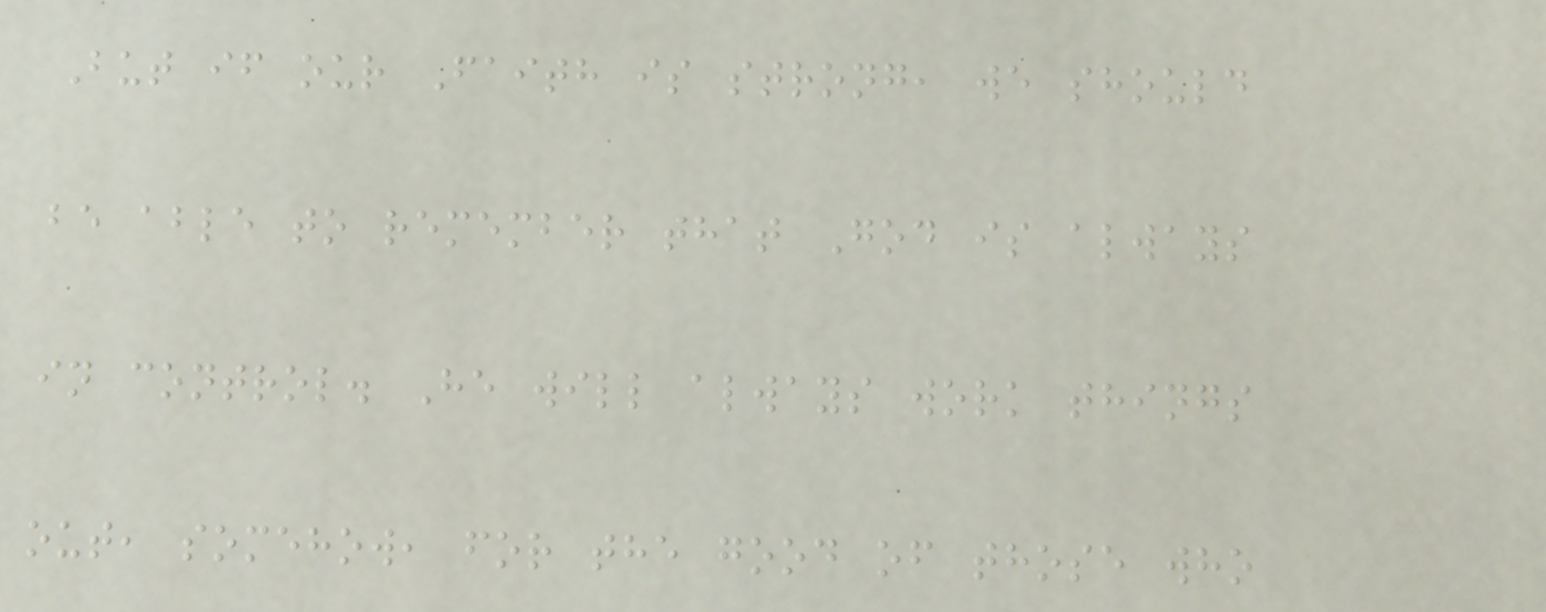But if our Faith is strong, we should
be able to remember that God is always
in control. He will always work things
out, somehow, for the good of those who
